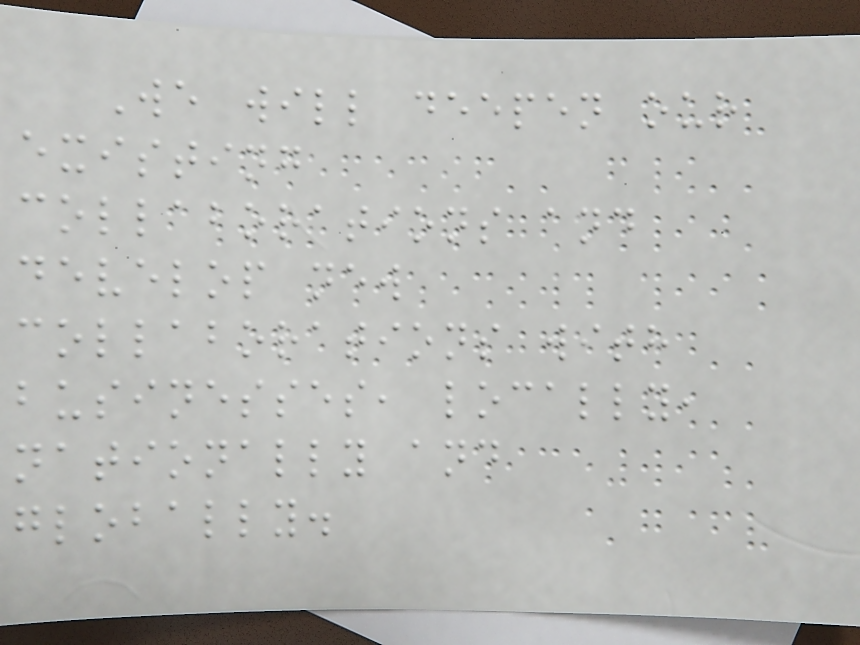We will deepen our
existing
collaborations and
develop new
collaborations with
businesses, locally,
nationally and
globally.
